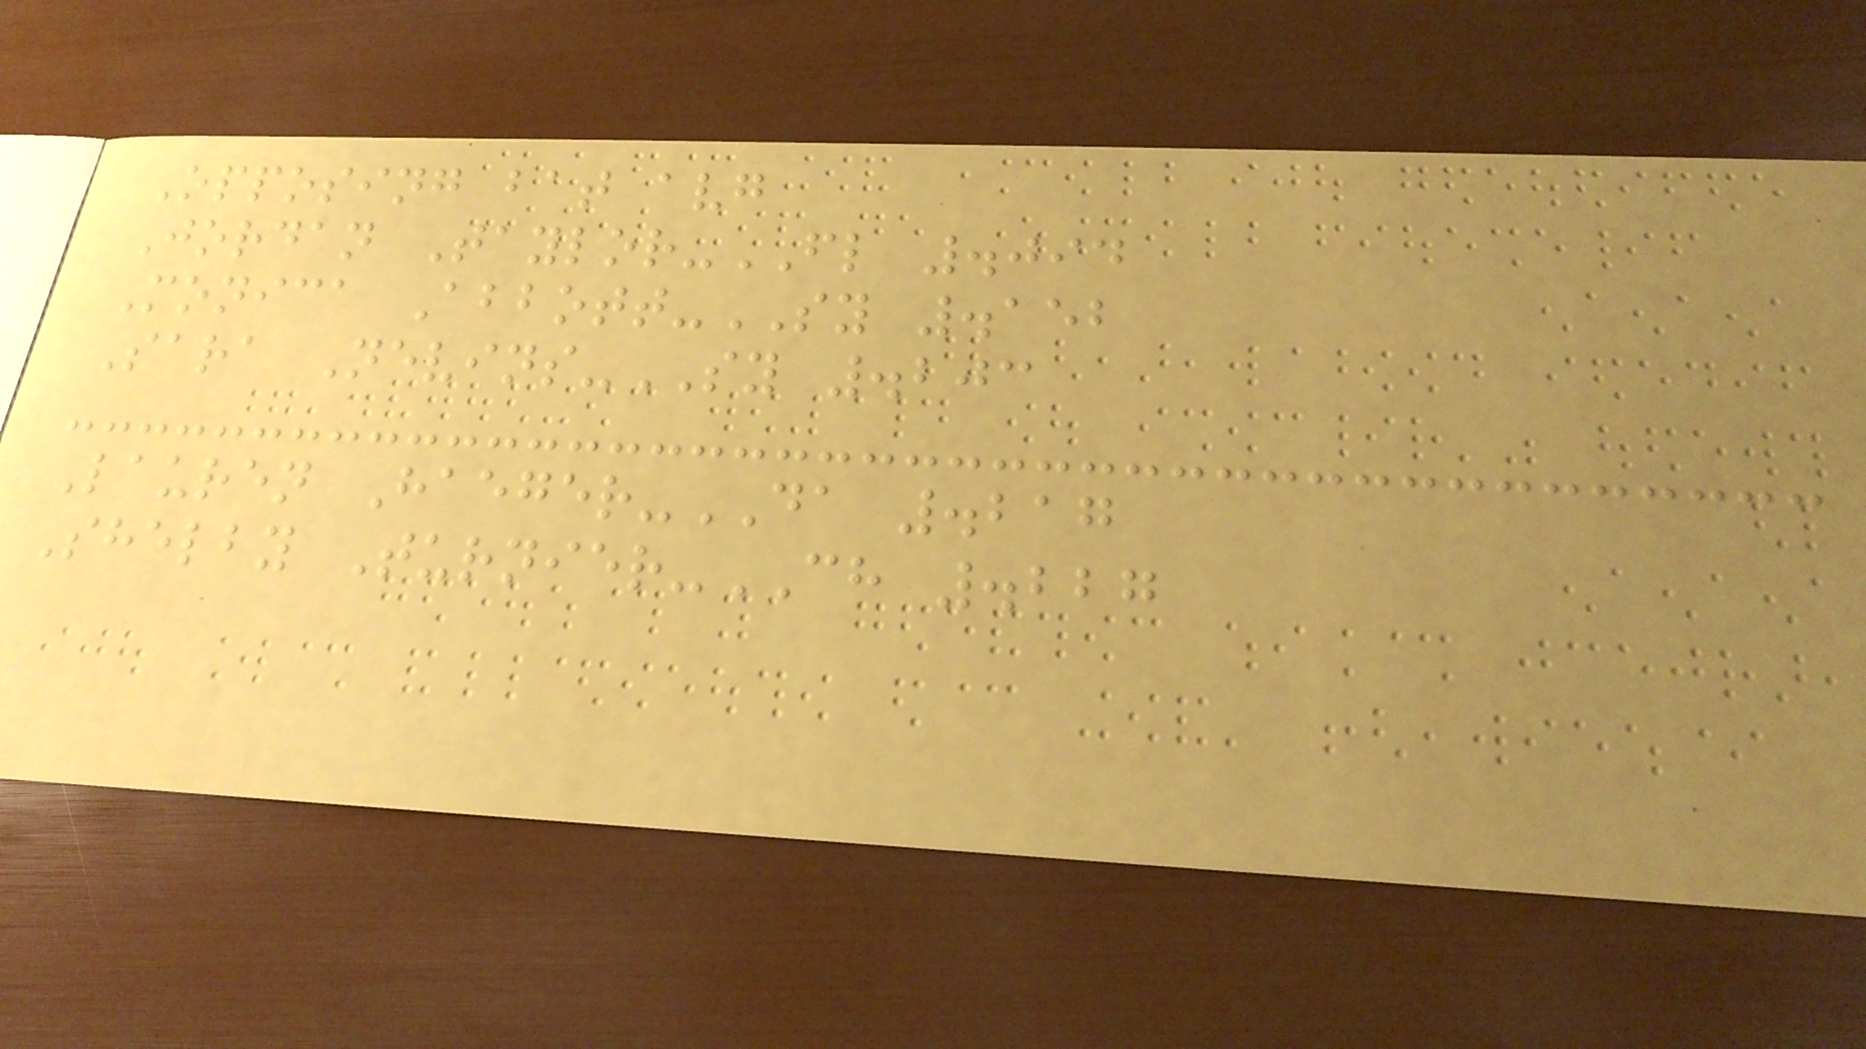Opposing bat avg
Jordan Taylor-FL .094
Monica Abbott-SY .152
Sara Nevins-SY .203
Lauren Haeger-DA .217
Shelby Turnier-CH .227
